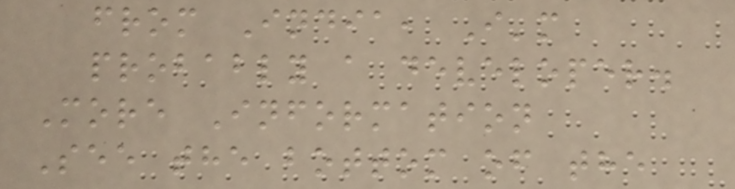from India, I'm
probably a developer.
More Information
See the bottom of the
